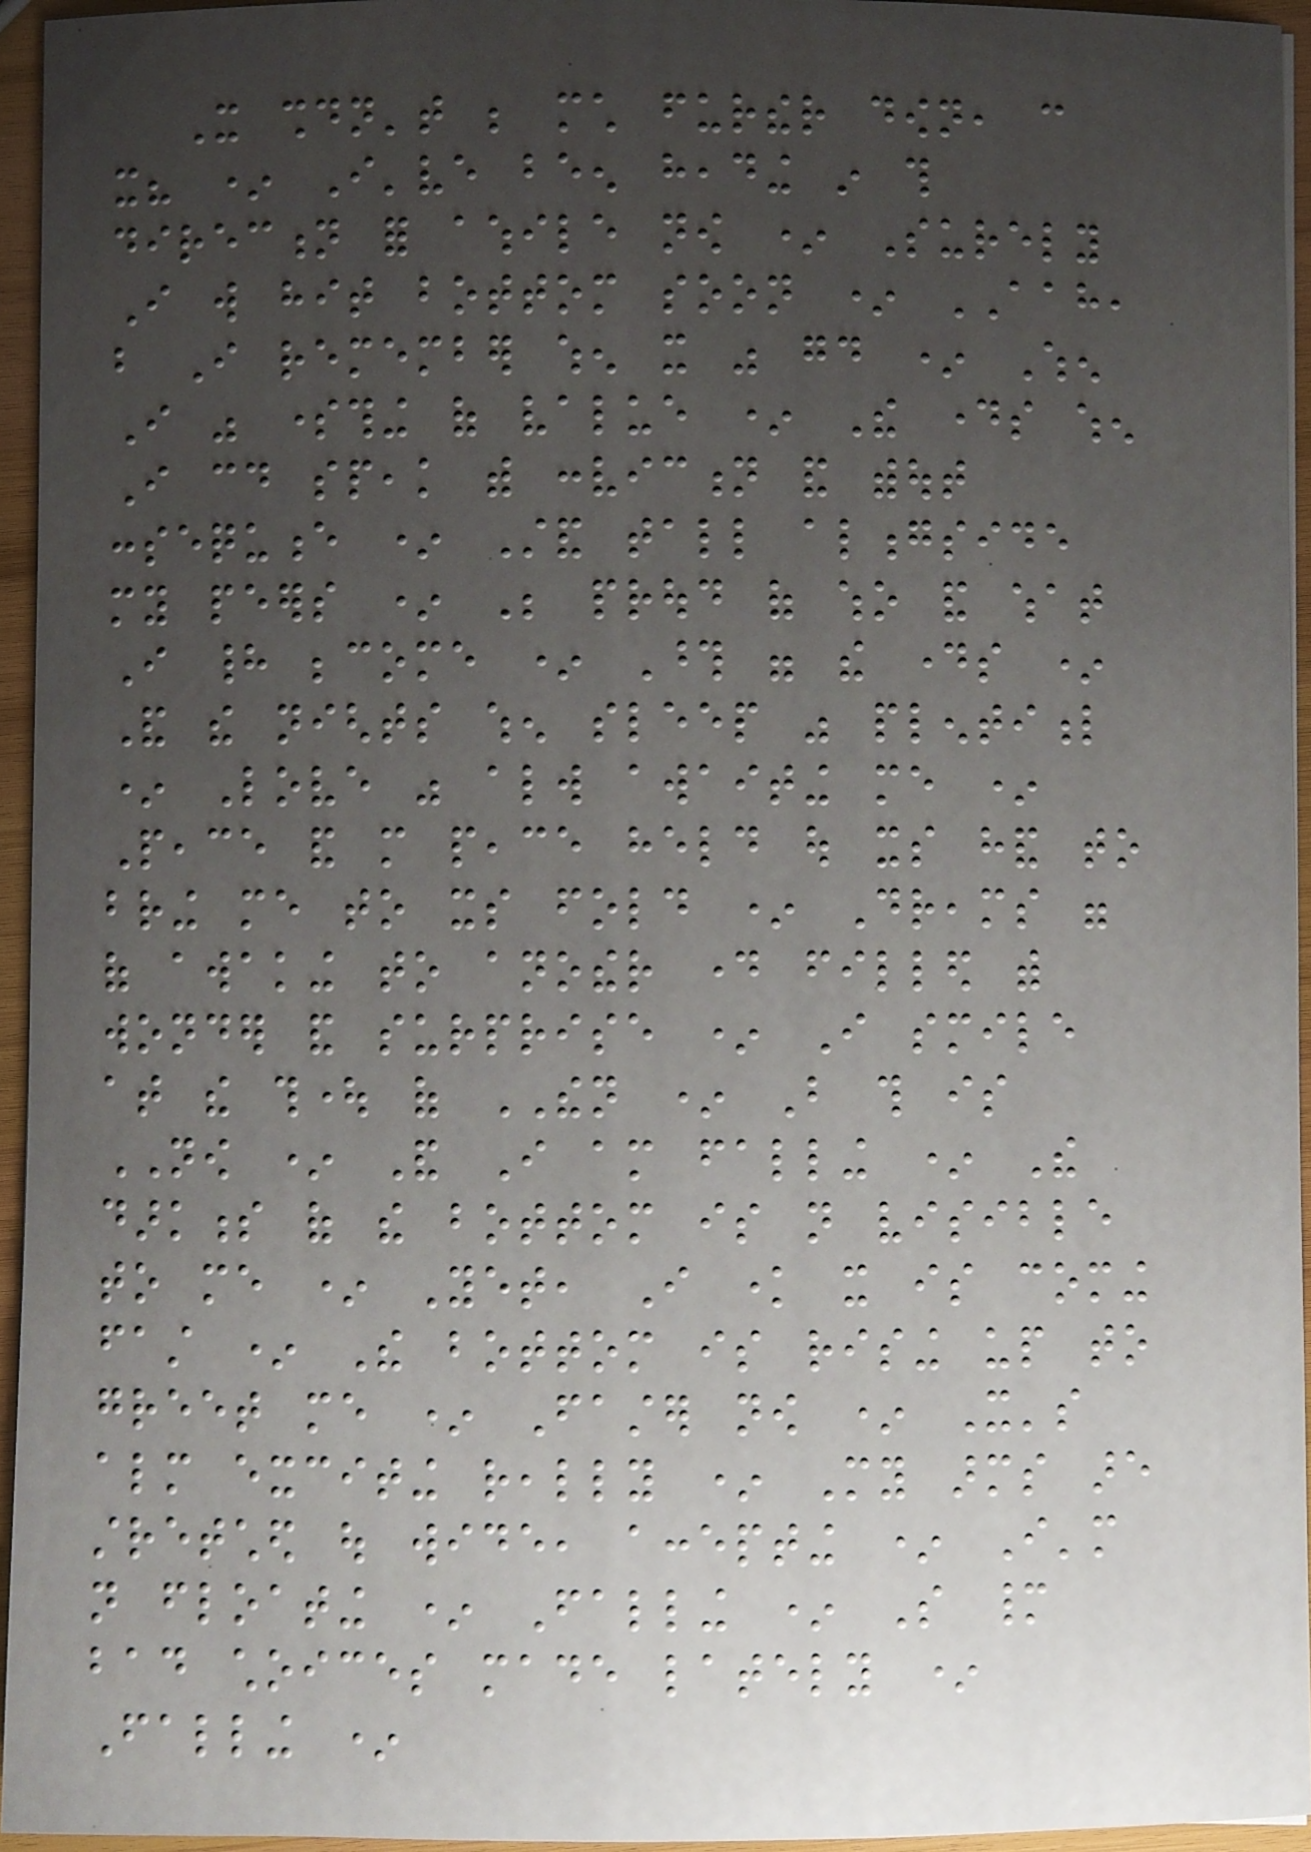It shouldn't be much further down, can
it? * I've been heading in this
direction for awhile now * Surely
I will hit bottom soon * AAH,
but I remember when it was good * When
I was something of value * The days when
I could speak with conviction and without
consequence * Stand tall alongside
my peers * Be proud of who and what
I had become * Those were the days *
And the nights when sleep was plentiful
* Love was always awaiting me *
Peace and more peace held out its hand to
bring me to its fold * Dreams were
of awaking to another day filled with
wonder and surprise * I smile
at the thought of THEN * But this is
NOW * And I am falling * The
darkness of the bottom is not visible
to me * Yet, I know it is coming
fast * The bottom is rising up to
greet me * Faster now * It's
almost exciting really * My arms are
stretched out wide, accepting * I'm
not floating * Falling * So many
bad choices made lately *
Falling *
